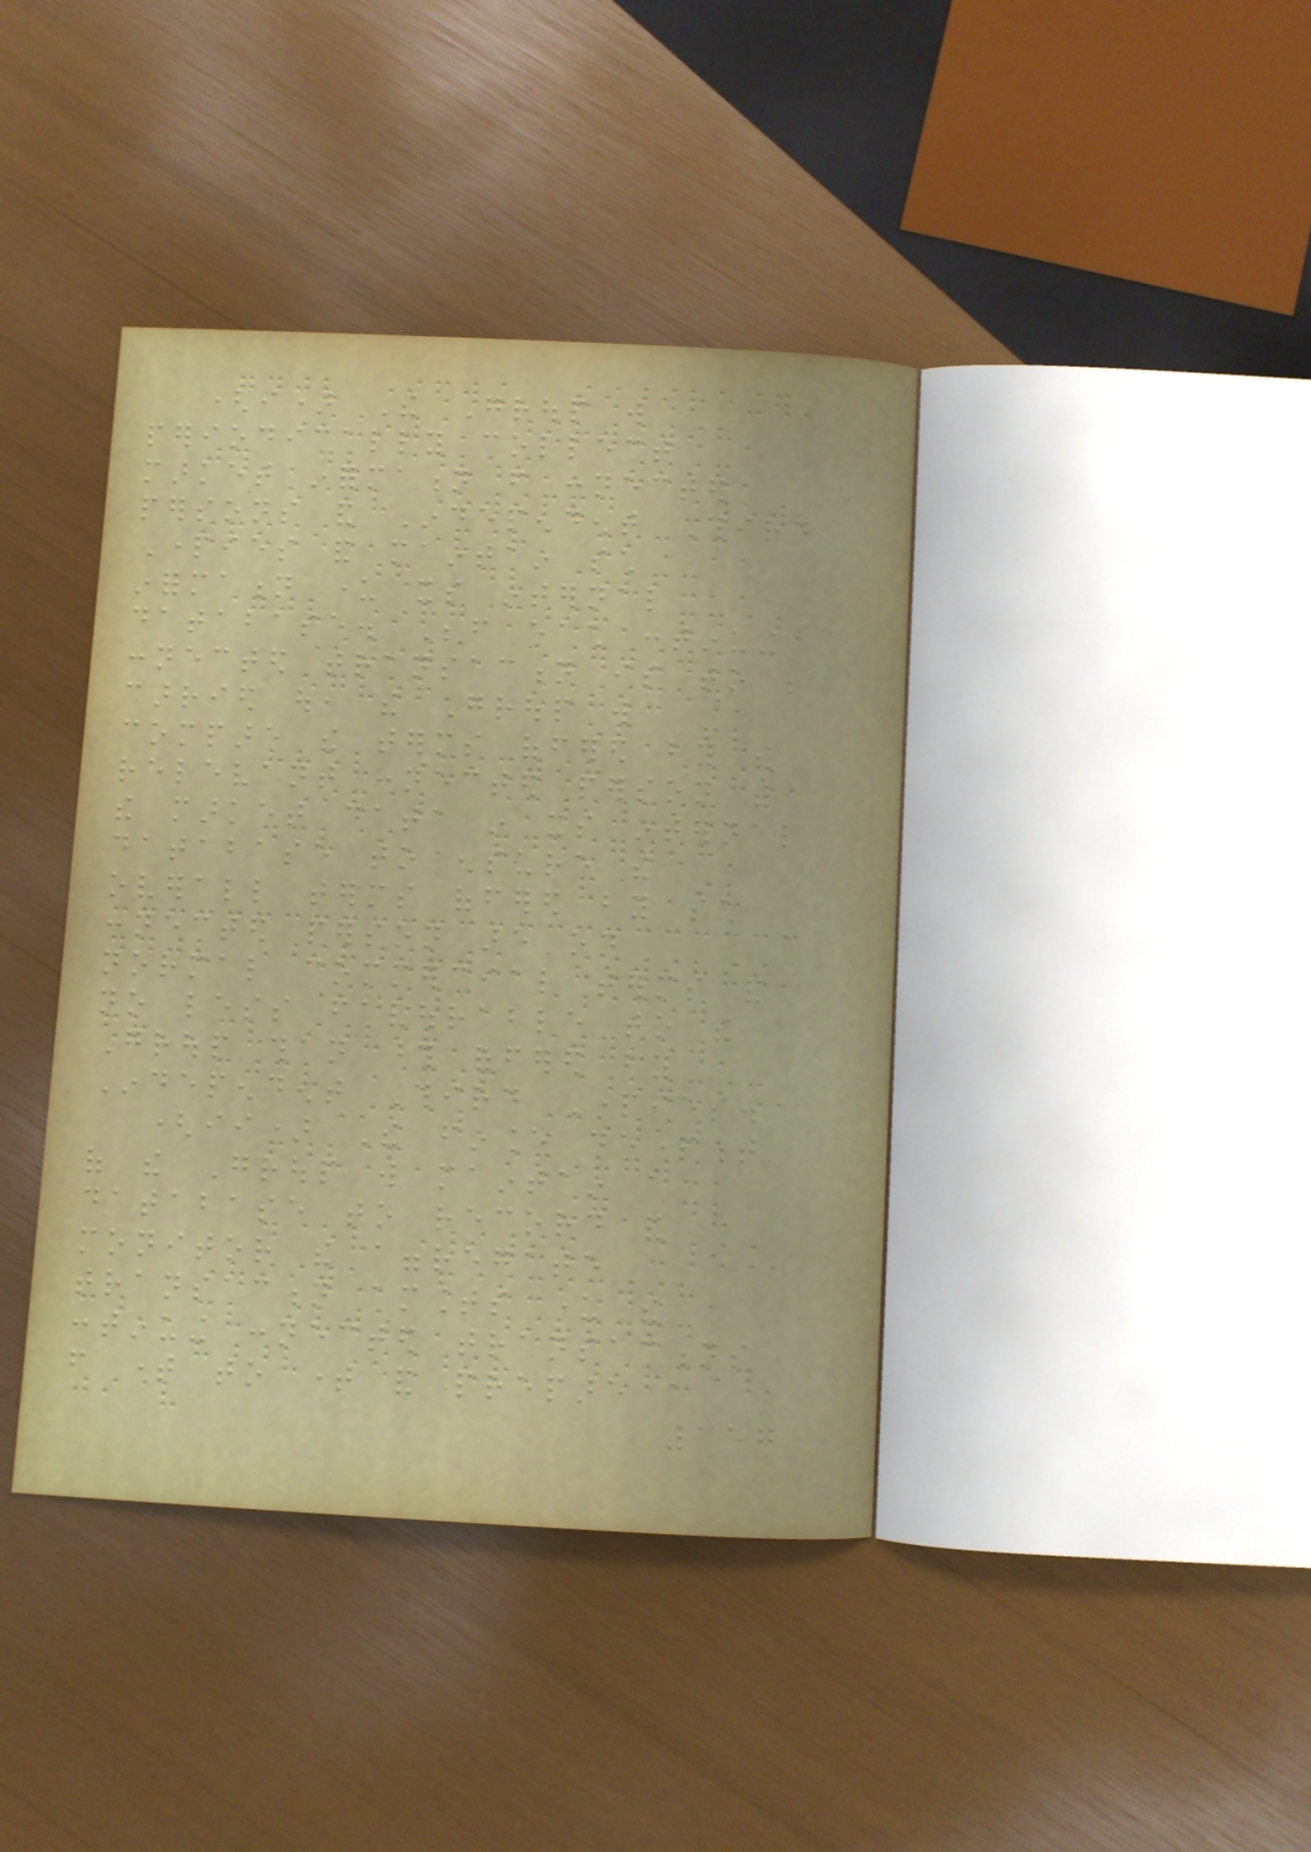(i) The Group will
periodically collect
market information from connected
persons and Independent Third
Parties and maintain such
information under its internal
database. Before each continuing
connected transaction is to be
carried out, the Group will
compare the terms offered by the
relevant connected person with
the market data in its internal
database to ensure the
overall terms offered by such
connected person are on
normal commercial terms and
no less favourable to the
Group than those offered by
Independent Third Parties.
(ii) The finance department
of the Group will maintain a
database to record and
monitor the aggregate
transaction amounts under the
continuing connected transactions
from time to time and prepare a
157
